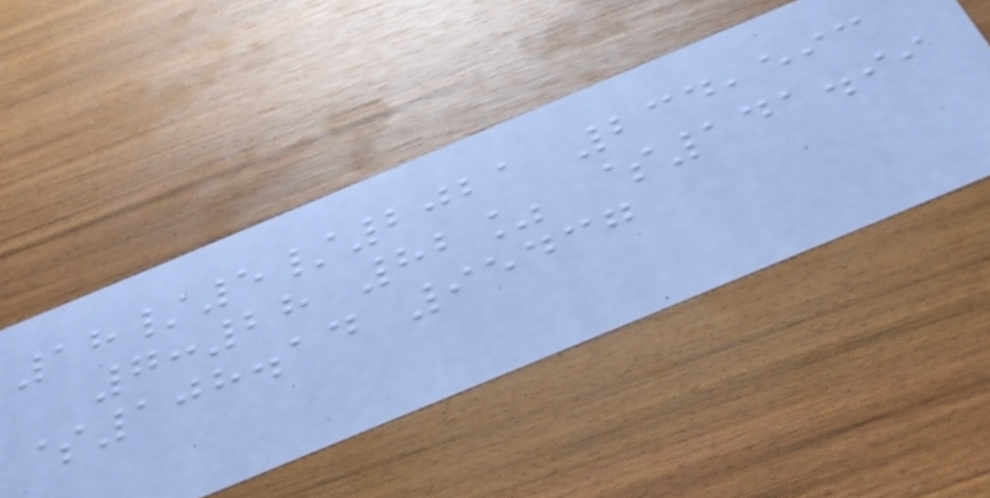18/5/2021 234,593
7:28 82% $141.99
$108.14 95437
